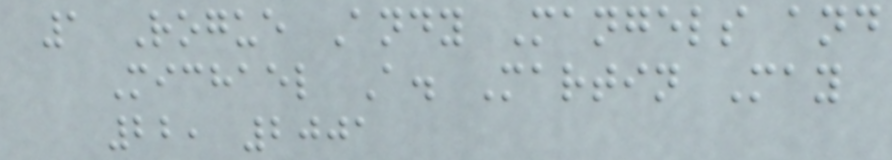1 Rogue Andy Mangels and
Michael A. Martin May
22, 2001
